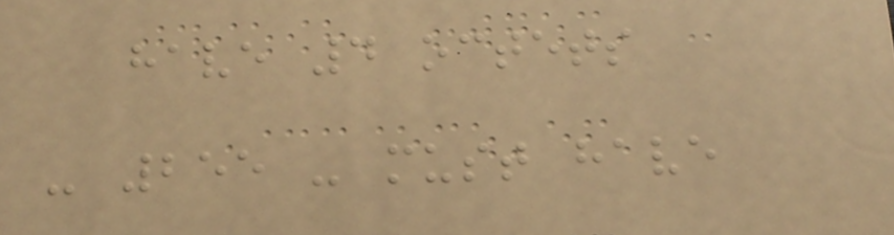have 4 octets
- 255 - must have
